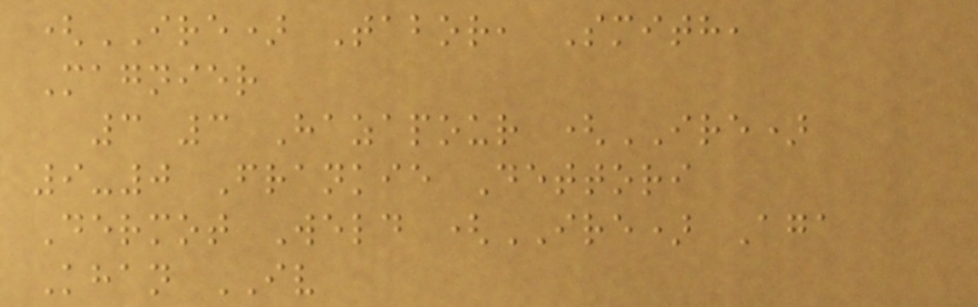(IRE) Tabor, Smith,
Magnier
3 3 Hazapour (IRE)
9-0 Frankie Dettori
Dermot Weld (IRE) Aga
Khan IV
